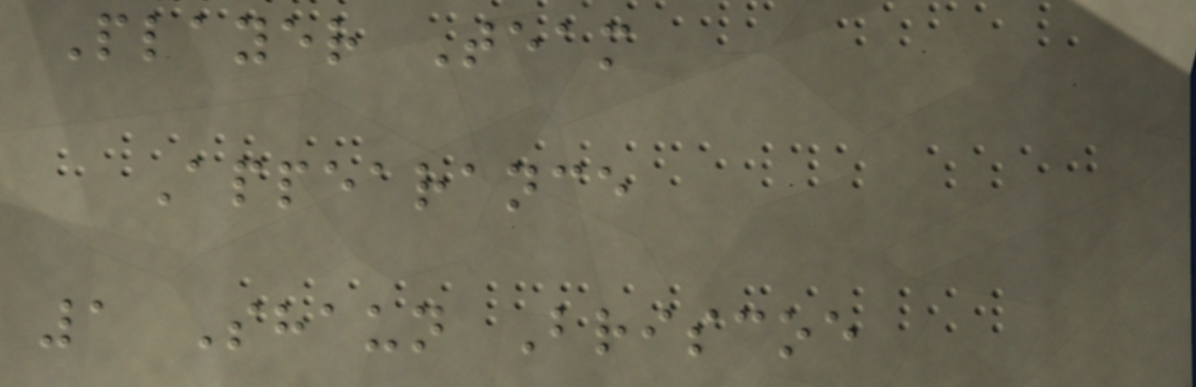Player Team
Appearance
1 Shaun Briscoe
